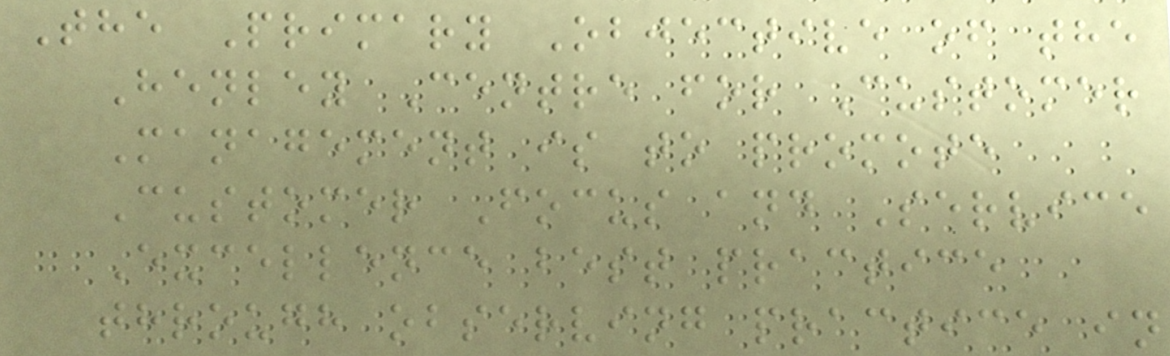The Primary Objective of the
Henley Centre for Customer
Management is to promote
Customer Focus and Service
Excellence best practice
through observing practice in
